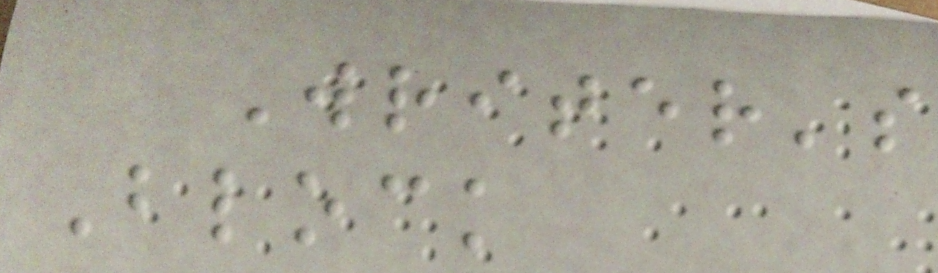Writer's
Block
